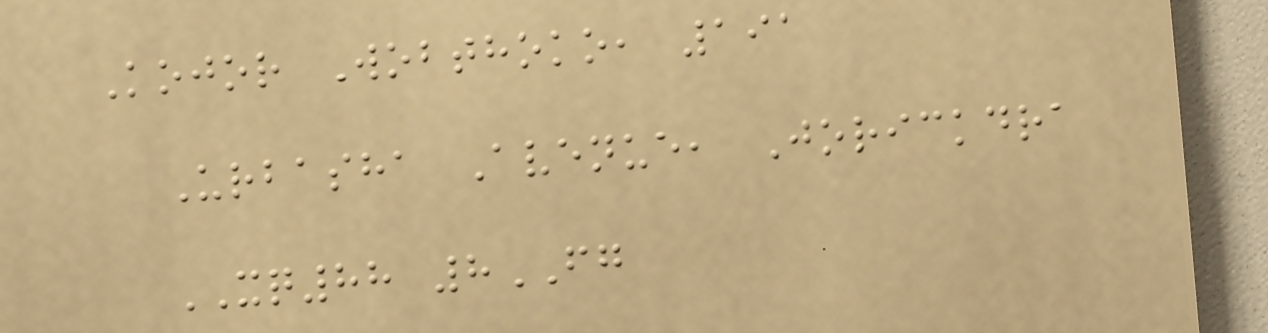Kojor Wobthoko, 191
Urbasha Avenue, Jorickdra
XQ88 8FG
